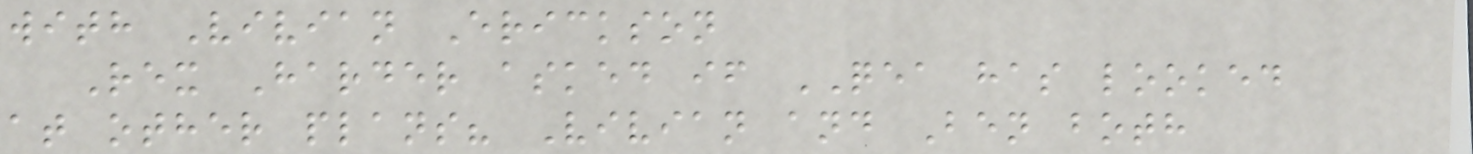with Vivian Erickson
Rex Harder asked if QEA has looked
at other plans? Vivian and Ben both
